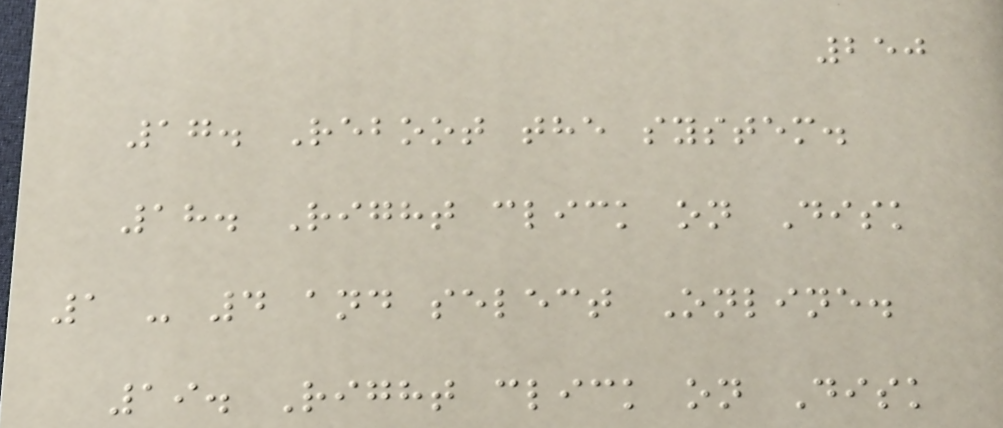250
17. Reboot the system.
18. Right click on Disk
1 - 4 and select Online.
19. Right click on Disk
